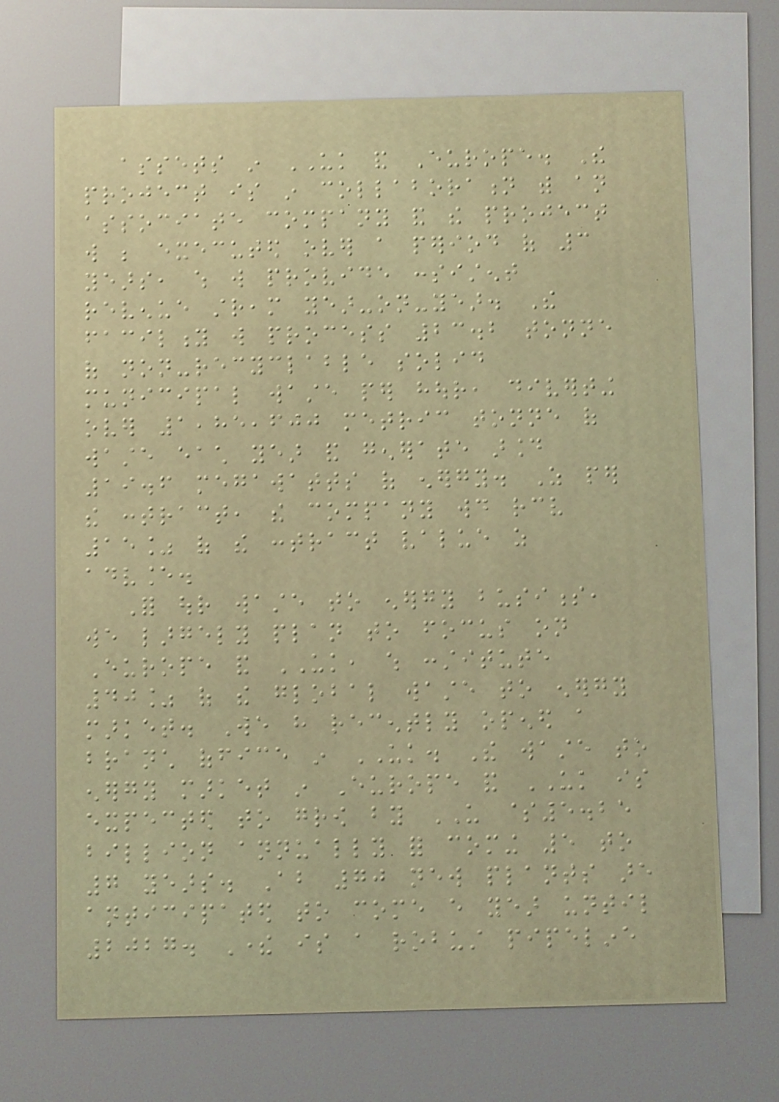assets in UK and Europe. The
project is in collaboration with an
associate company and the project
will be executed over a period of 3
years, which will provide consistent
revenue stream year-on-year. The
facility will process 23.2 tonne
of non-recyclable solid
municipal waste per hour, diverting
over 1,85,600 metric tonne of
waste each year and generate around
19.6 megawatts of energy. As per
the contract, the company would receive
15% of the contract value as
advance.
For our waste to energy business,
we largely plan to focus on
Europe and UK, which constitute
40% of the global waste to energy
market. We have recently opened a
branch office in UK. The waste to
energy market in Europe and UK is
expected to grow by US $5.25
billion annually for coming 5 to
7 years. About 70 new plants are
anticipated to come every year until
2027. There is a robust pipeline
